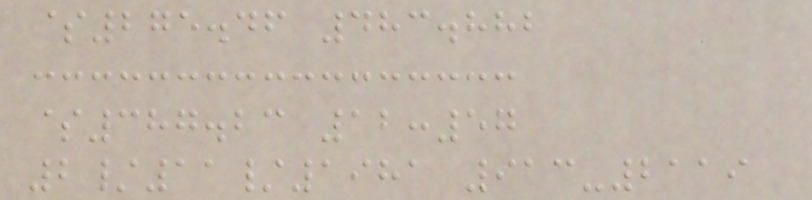$275.46 483.882
$387.23 12:57
2/11/1981 913-2119
